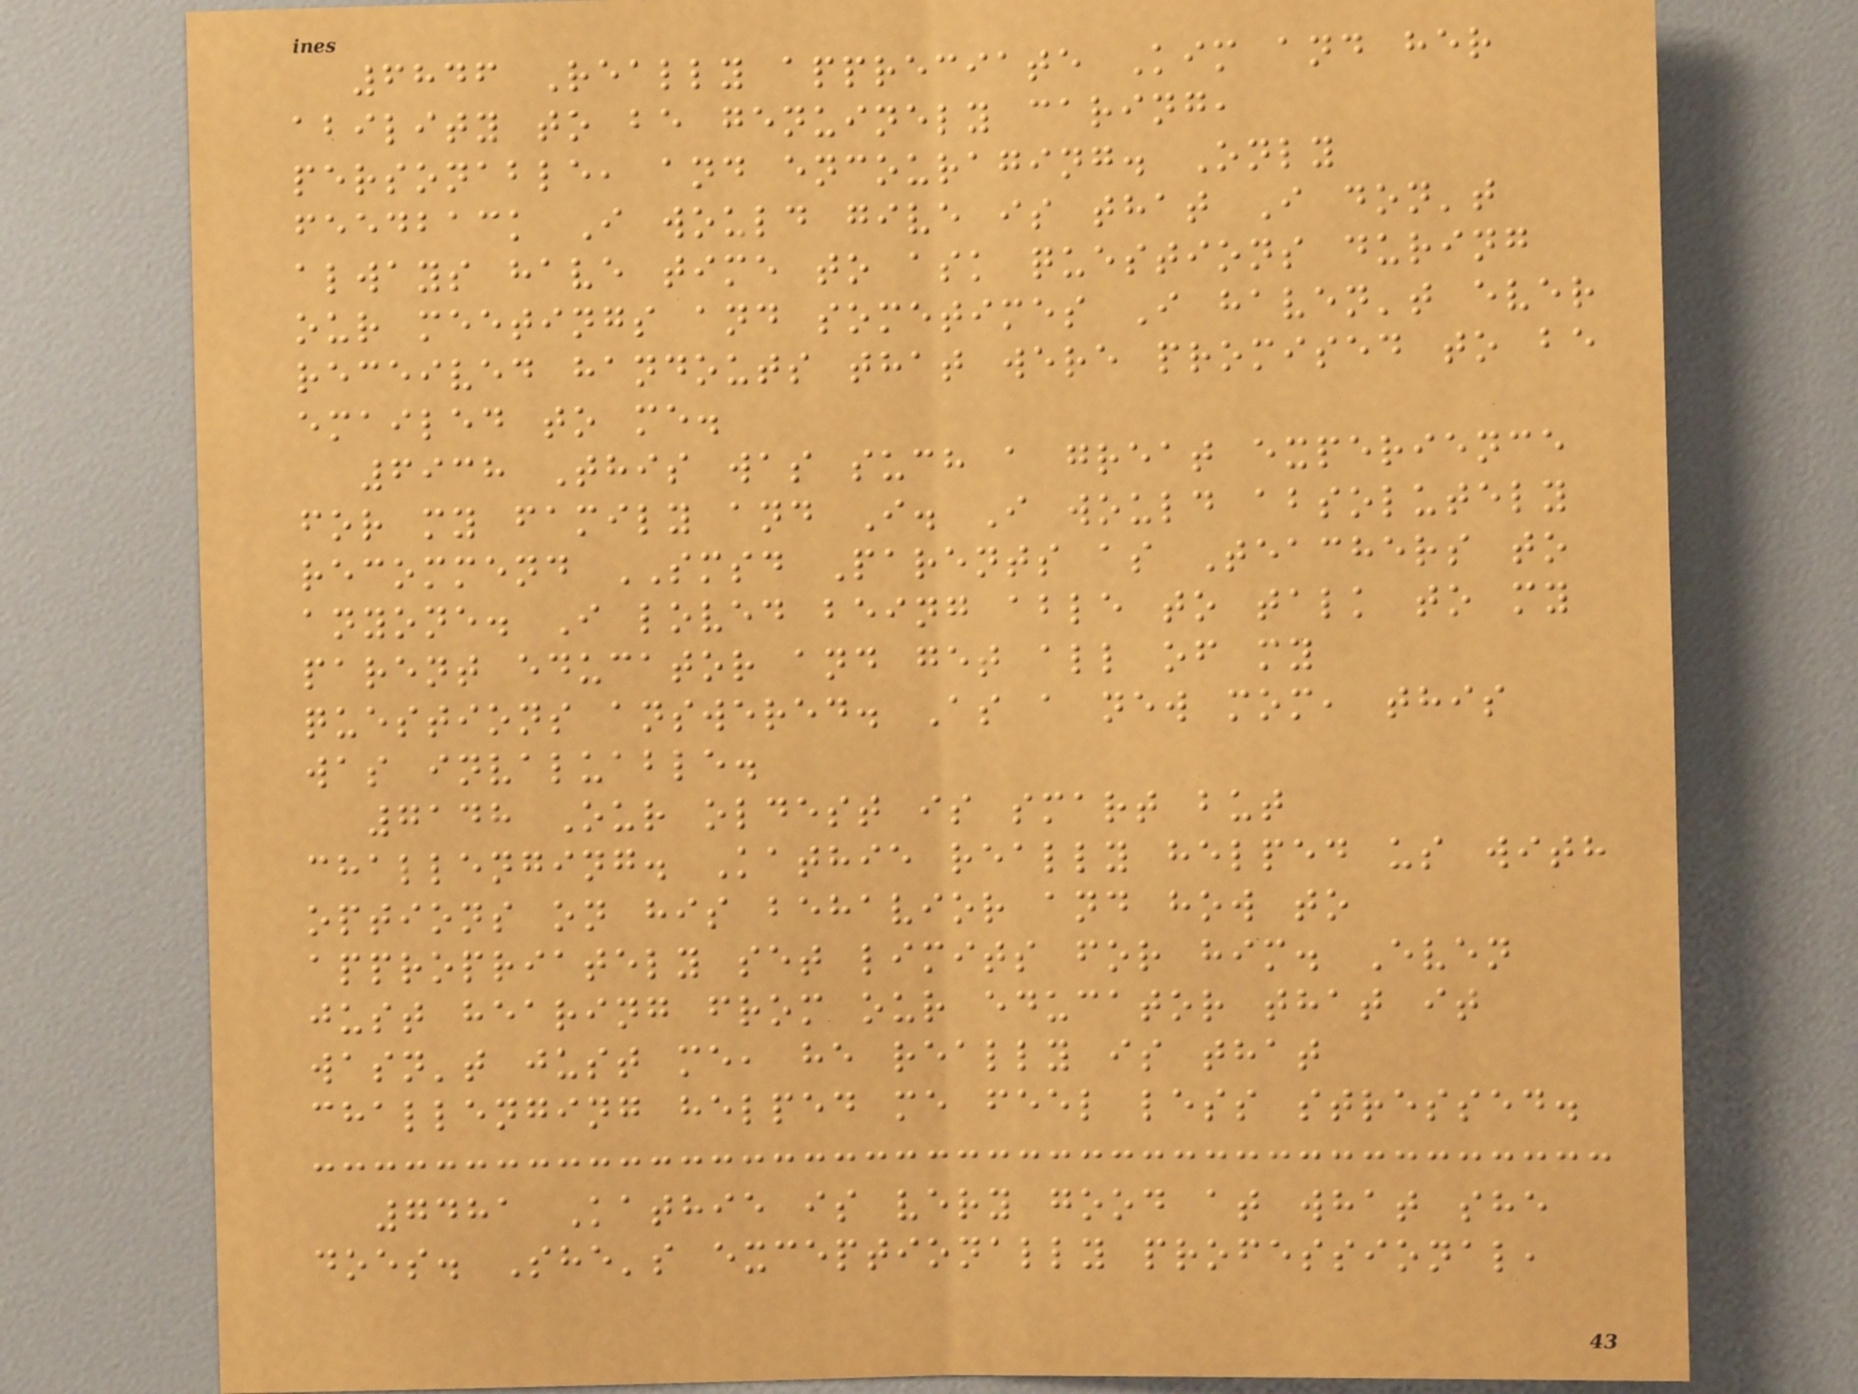6846 Really appreciate Kim and her
ability to be genuinely caring,
personable, and encouraging. Only
feedback I would give is that I don't
always have time to ask questions during
our meetings and sometimes I haven't ever
received handouts that were promised to be
emailed to me.
6938 This was such a great experience
for my family and I. I would absolutely
recommend SMSD Parents as Teachers to
anyone. I loved being able to talk to my
parent educator and get all of my
questions answered. As a new mom, this
was invaluable.
7148 Our oldest is smart but
challenging. Kathie really helped us with
options on his behavior and how to
appropriately set limits for him. Even
just hearing from our educator that it
wasn't just me, he really is that
challenging helped me feel less stressed.
7481 Kathie is very good at what she
does. She's exceptionally professional,
